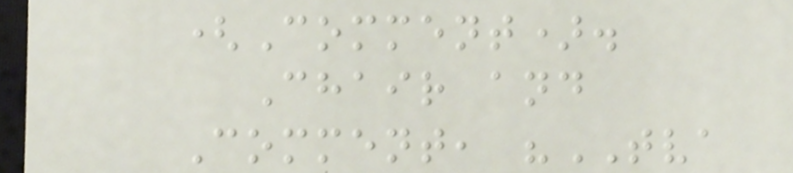(Comment).
Chair and
Comment, "TVA
